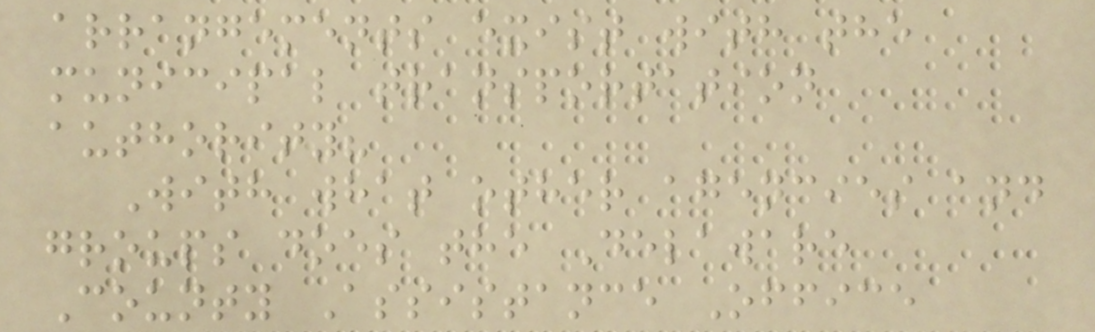arrangements exist with the
municipal transportation
authority?
With what other agencies and
groups does the Delaware
County Assistance Office
